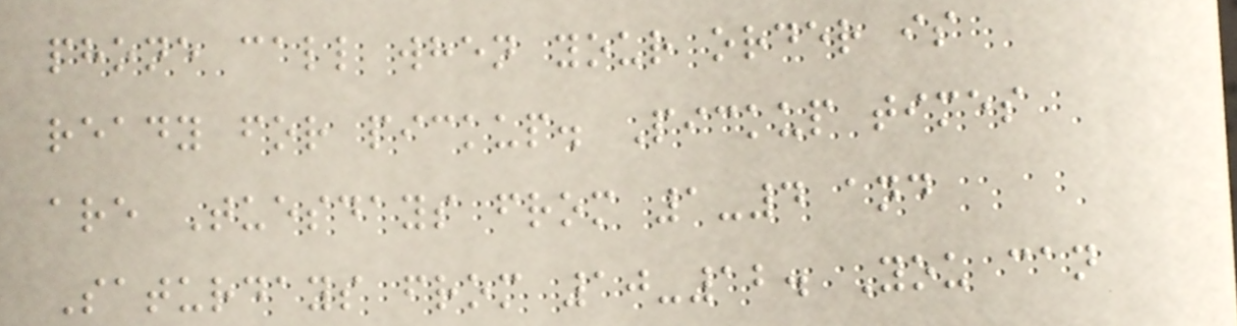phone call when your order is
ready for pickup. Pickup times
are Tuesdays from 1-4 and
Saturdays from 10-12. You can
